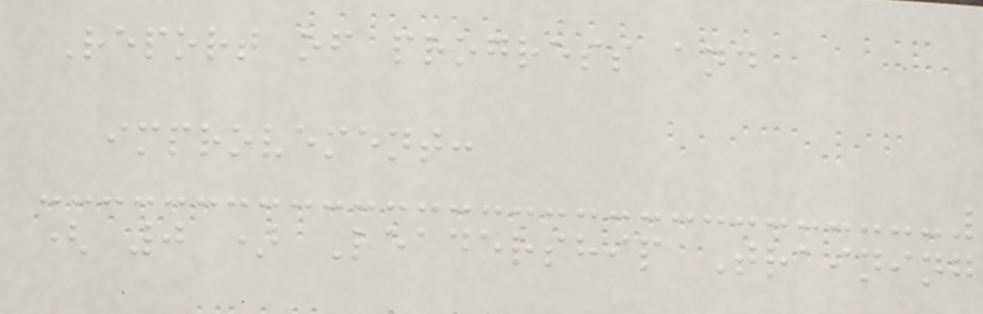Report of progress and
improvement:
( 0 ) Leadership Training
